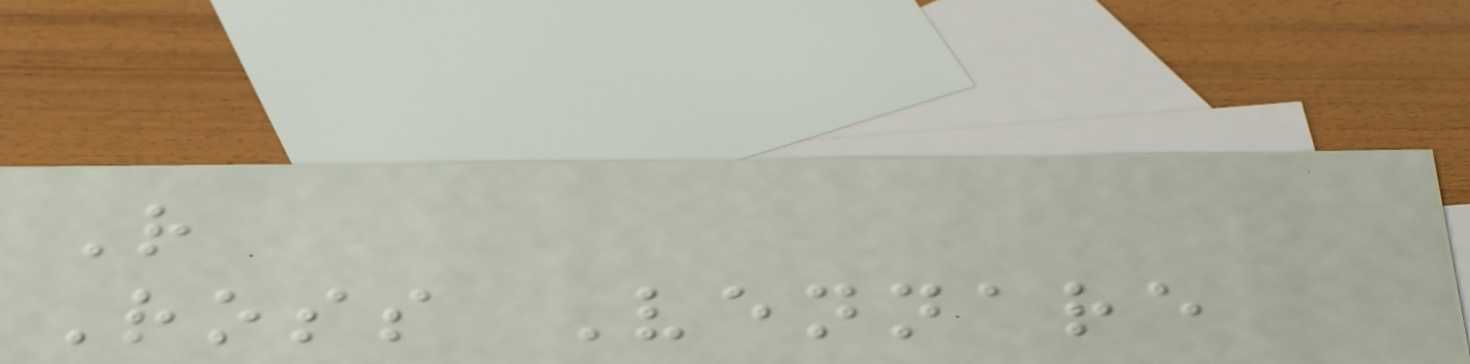R
Ross Vennare
